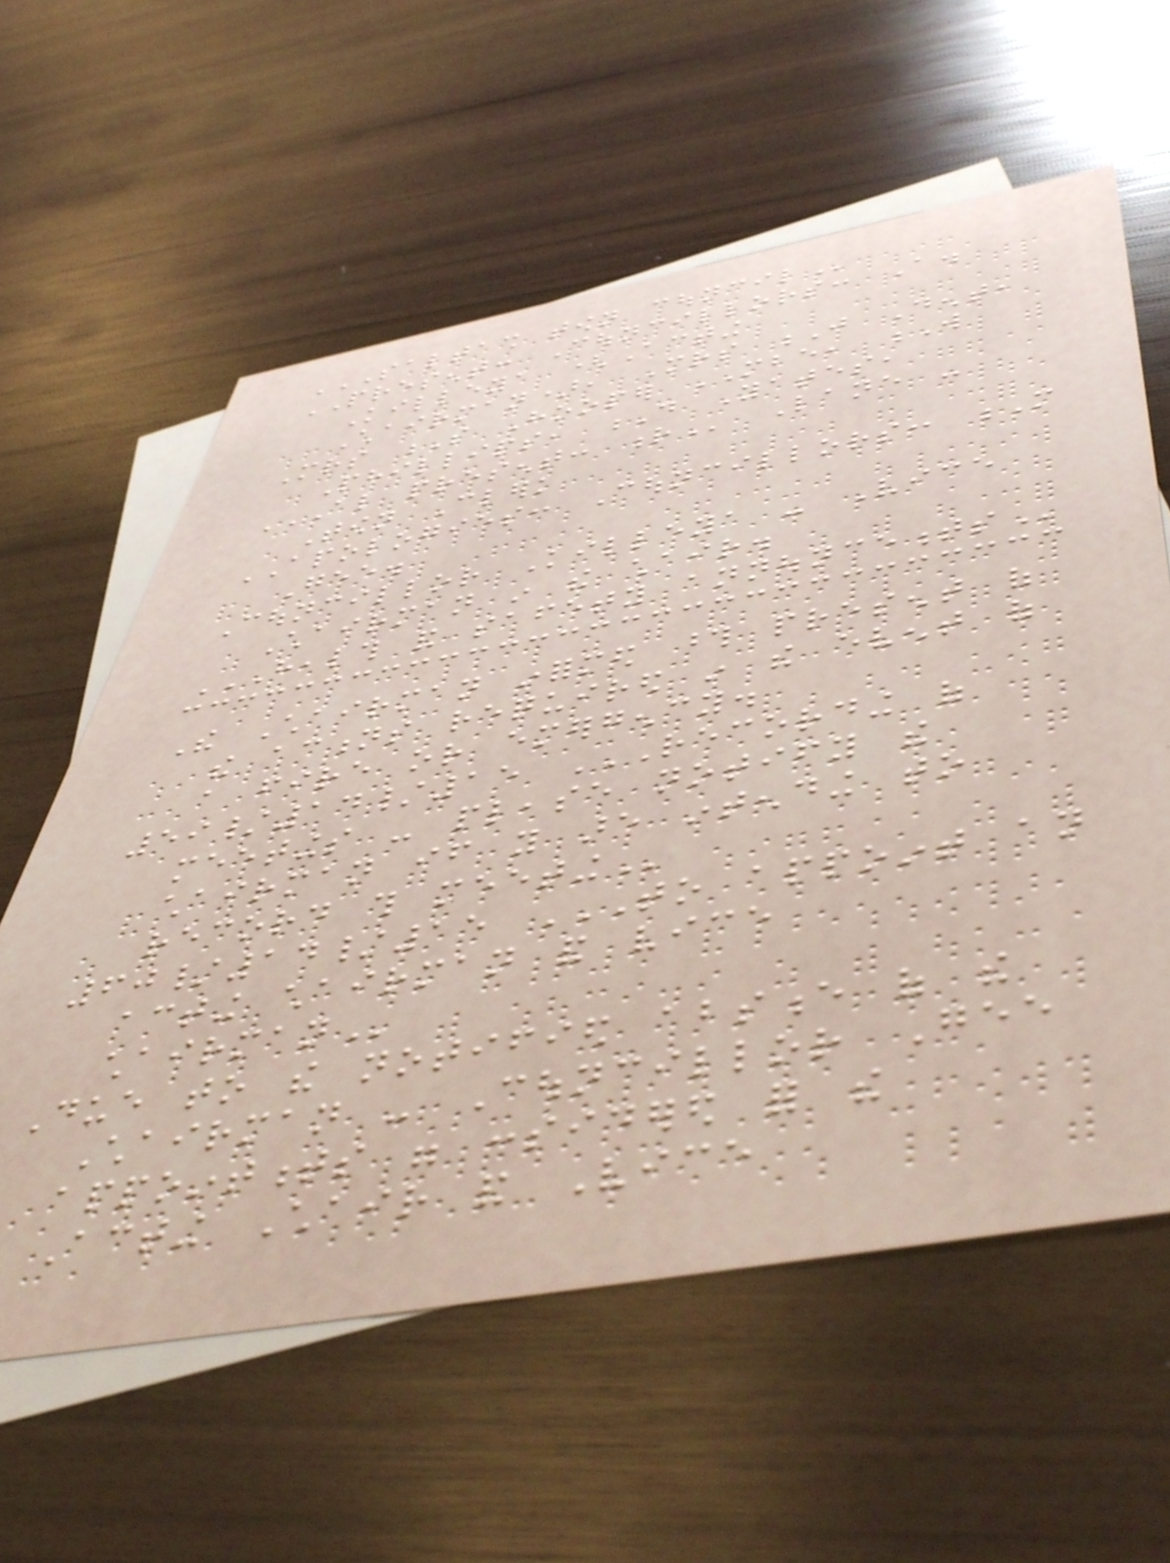SALTASH TOWN COUNCIL
PRESENT: Councillors: A.
Killeya (Acting
Chairman), Mrs J Dent,
Mrs S Hooper MBE, W
Phillips, D Yates,
ALSO PRESENT: R Lane -
Town Clerk
APOLOGIES: Councillors: M
Gee.
Councillor Killeya - Vice
Chairman in the chair.
HEALTH AND SAFETY ANNOUNCEMENTS
The Chairman informed those present of
the actions required in the event of
a fire or emergency.
59/14/15 RECORDING OF
MEETINGS - PLEASE NOTIFY THE
CHAIRMAN IF YOU ARE INTENDING TO
RECORD THIS MEETING
60/14/15 TO APPOINT AN
ACTING CHAIRMAN AND VICE
CHAIRMAN
Due to the notified absence of the
Chairman - Councillor Gee
appointments were considered for the
Acting Chair and Vice
